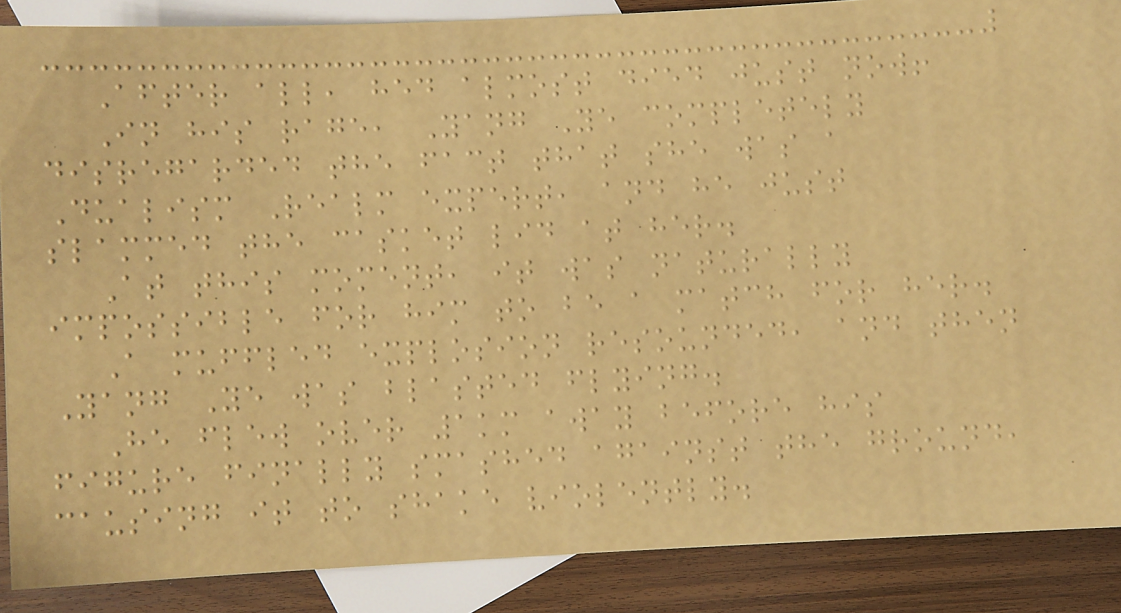After all, hed almost died just now!
In his rage, Yang Ye completely
disregarded the fact that she was a
Dualism Realm expert, and he just
slammed the casket lid at her.
At this moment, it was naturally
impossible for him to be a match for her.
A muffled explosion resounded, and then
Yang Ye was blasted flying.
He flew over 1km away before his
figure finally smashed against the ground,
causing it to shake violently.
